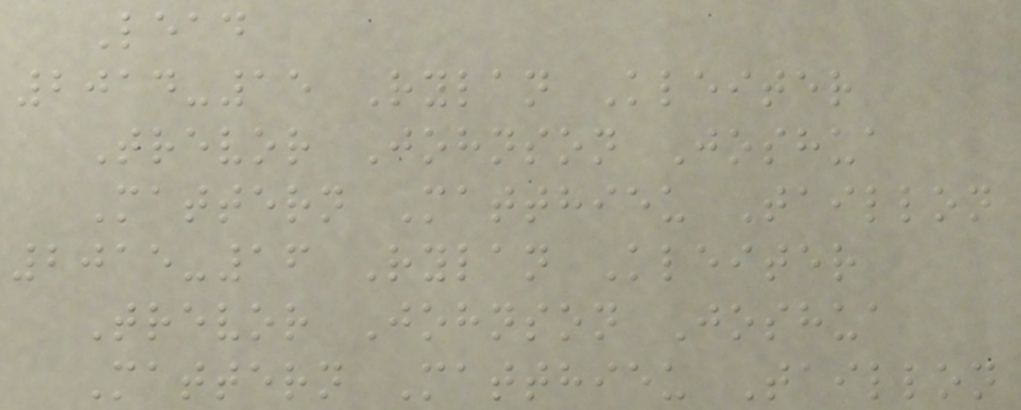Lead
2014-15 Rylan Kleiter
Trevor Johnson Joshua
Mattern Matthieu Taillon
2015-16 Rylan Kleiter
Trevor Johnson Joshua
Mattern Matthieu Taillon
